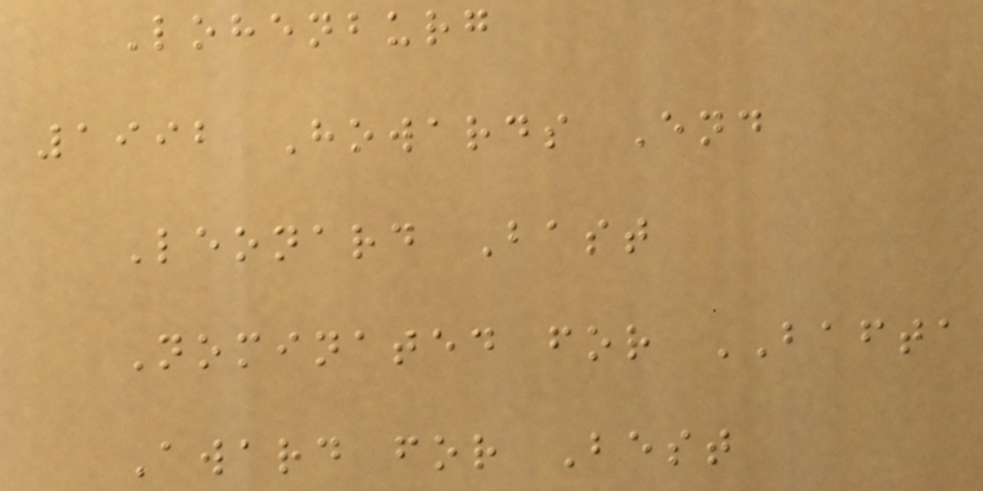Lohenburg
1992 Howards End
Leonard Bast
Nominated for BAFTA
Award for Best
